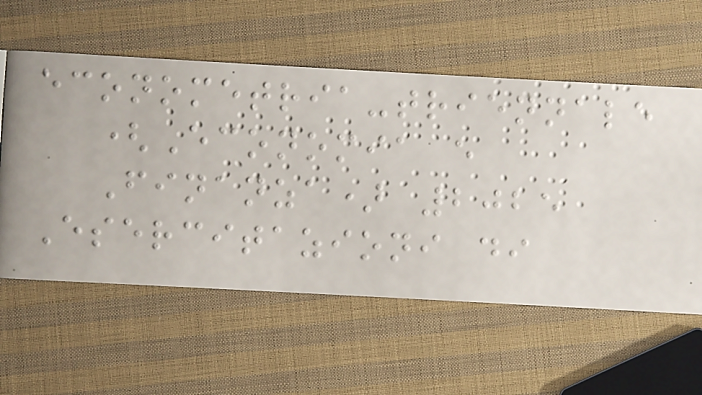econometria-triennale
(Economia e
Finanza) 2025
Esercitazioni di
